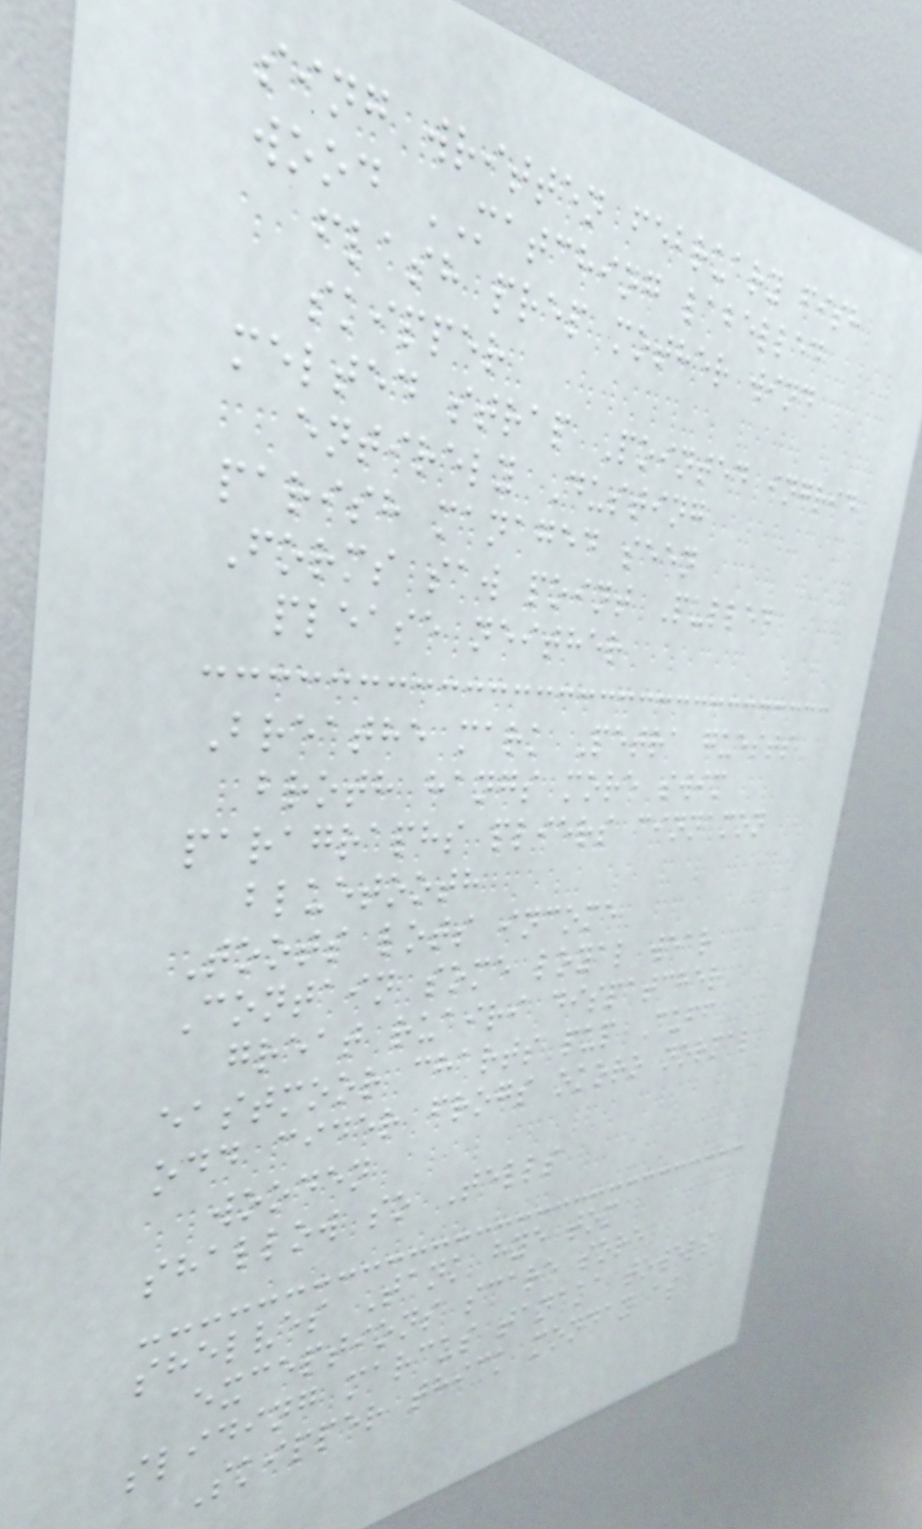sing written february fish
wood MATCHING labelled
flash prep mother wind
skipper
melted strap Pointed ingrid
entirely Dusting
parish managed seen
Forms saw point Pulled
please neither
Breathe mark Petra guests
broth hangs more swim
paragraphs pliers cinnamon
bluetooth
Toots lots income
Contain some loyal wear
great ruairi dispatcher
eastmoor charts pup Cuff
odd cider frogs okoro normal
wooden
shallow so Tells
shelves Tank hye tom
exceptions scare sore
sliding marcus tanaka towels
Skipper thick monday as
